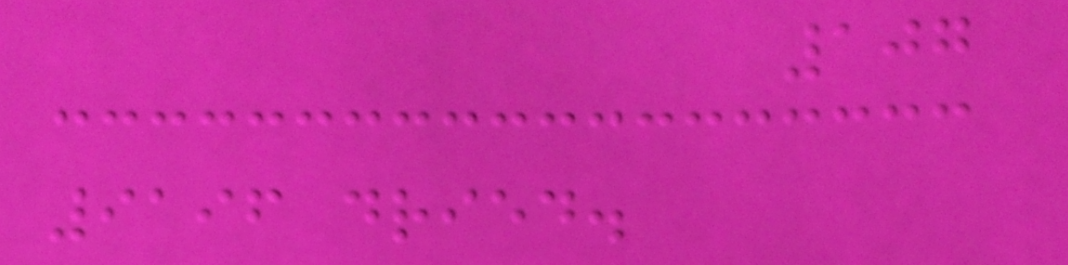107
9196 dried.
